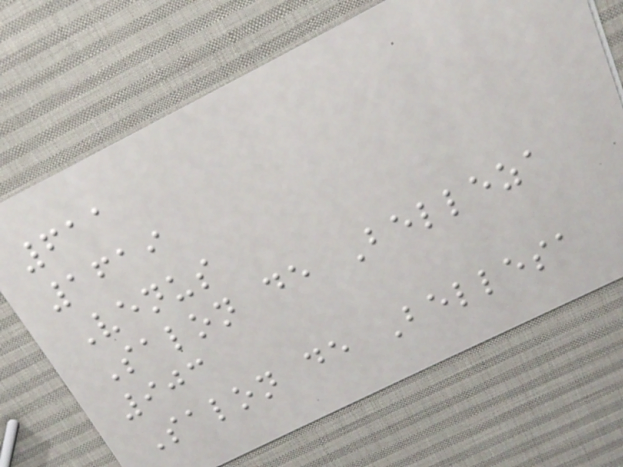611
1619
Venus
Salon de Belleza
903
Salon de Bellesa
